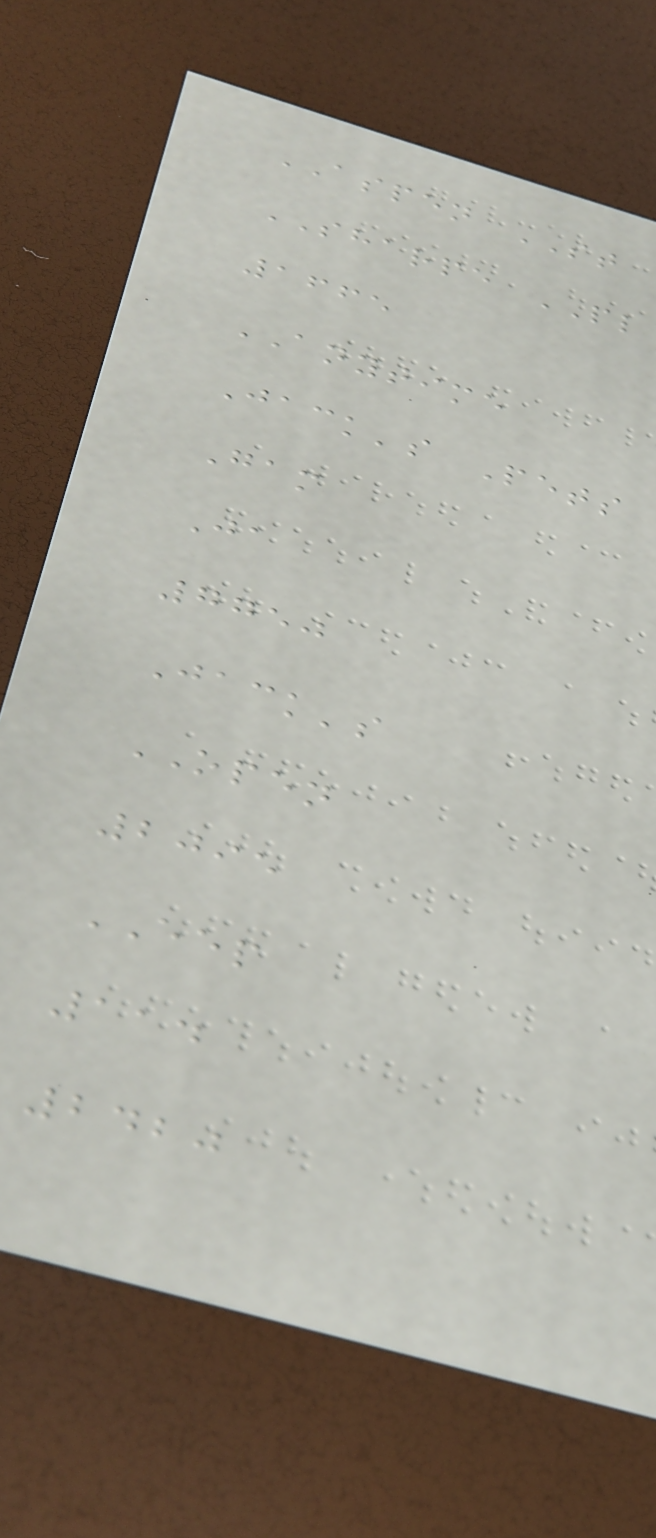ASPEN ST
SHARPE PL
1665
ANYTIME
Jack's Pets
Gam
Ja
7750
Jack's
OPEN
2095
EEP
114
2420
